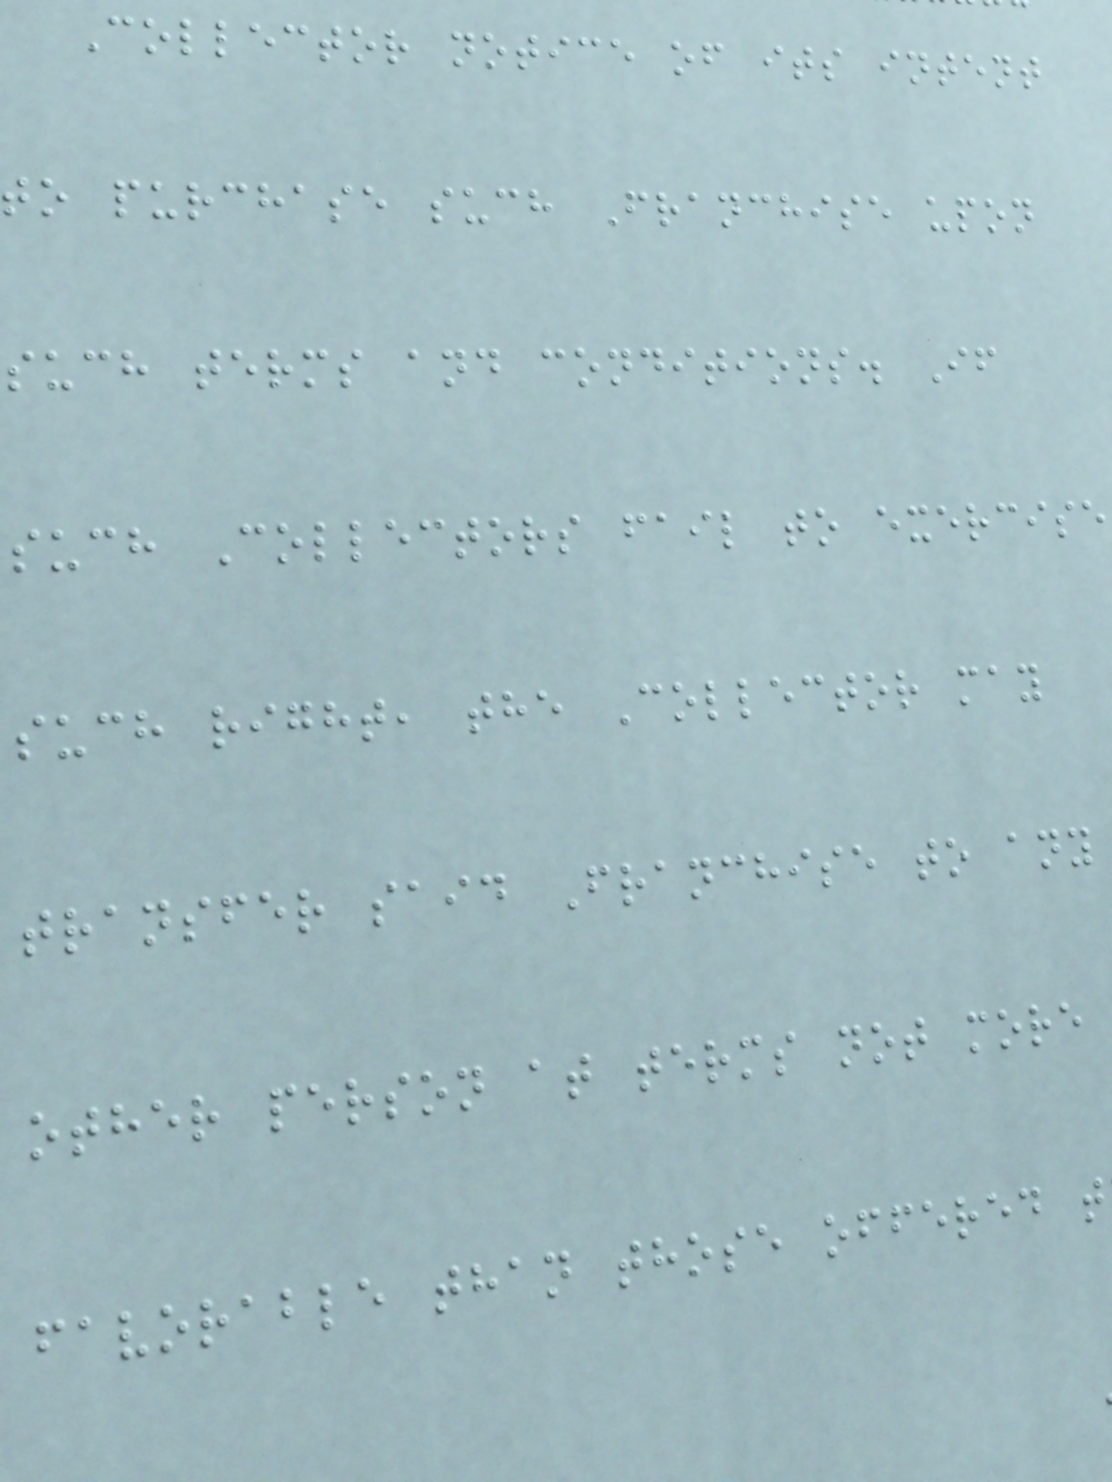Collector notice of its intent
to purchase such Franchise upon
such terms and conditions. If
such Collectors fail to exercise
such right, the Collector may
transfer said Franchise to any
other person at terms not more
favorable than those offered t
